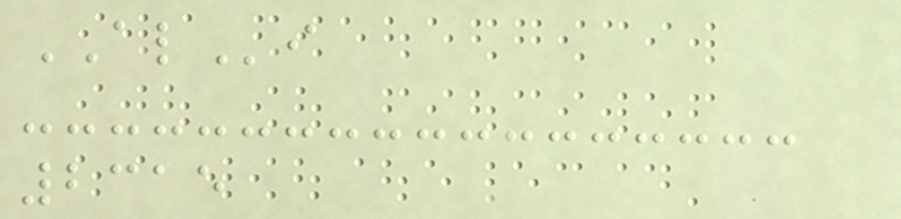ALi
2315
